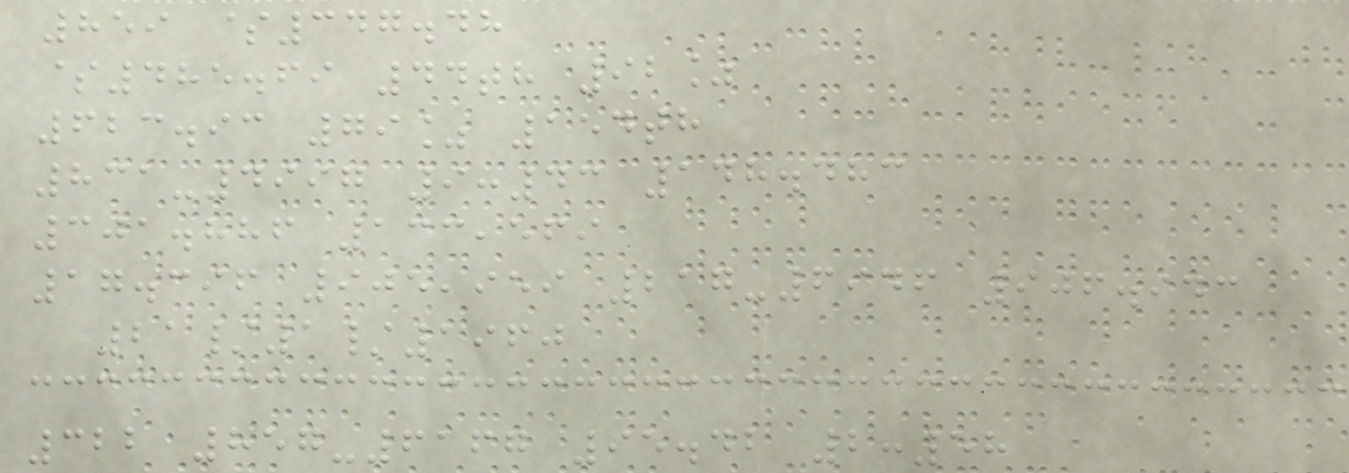859 $347.48
$485.69 44th 92%
623.93 79% 154th
831-4997 9:43 148.483
301.886 133,569
17.396 905,959 217-6946 906.943
21/1/1960
322 857-6167 95.42 2:58
